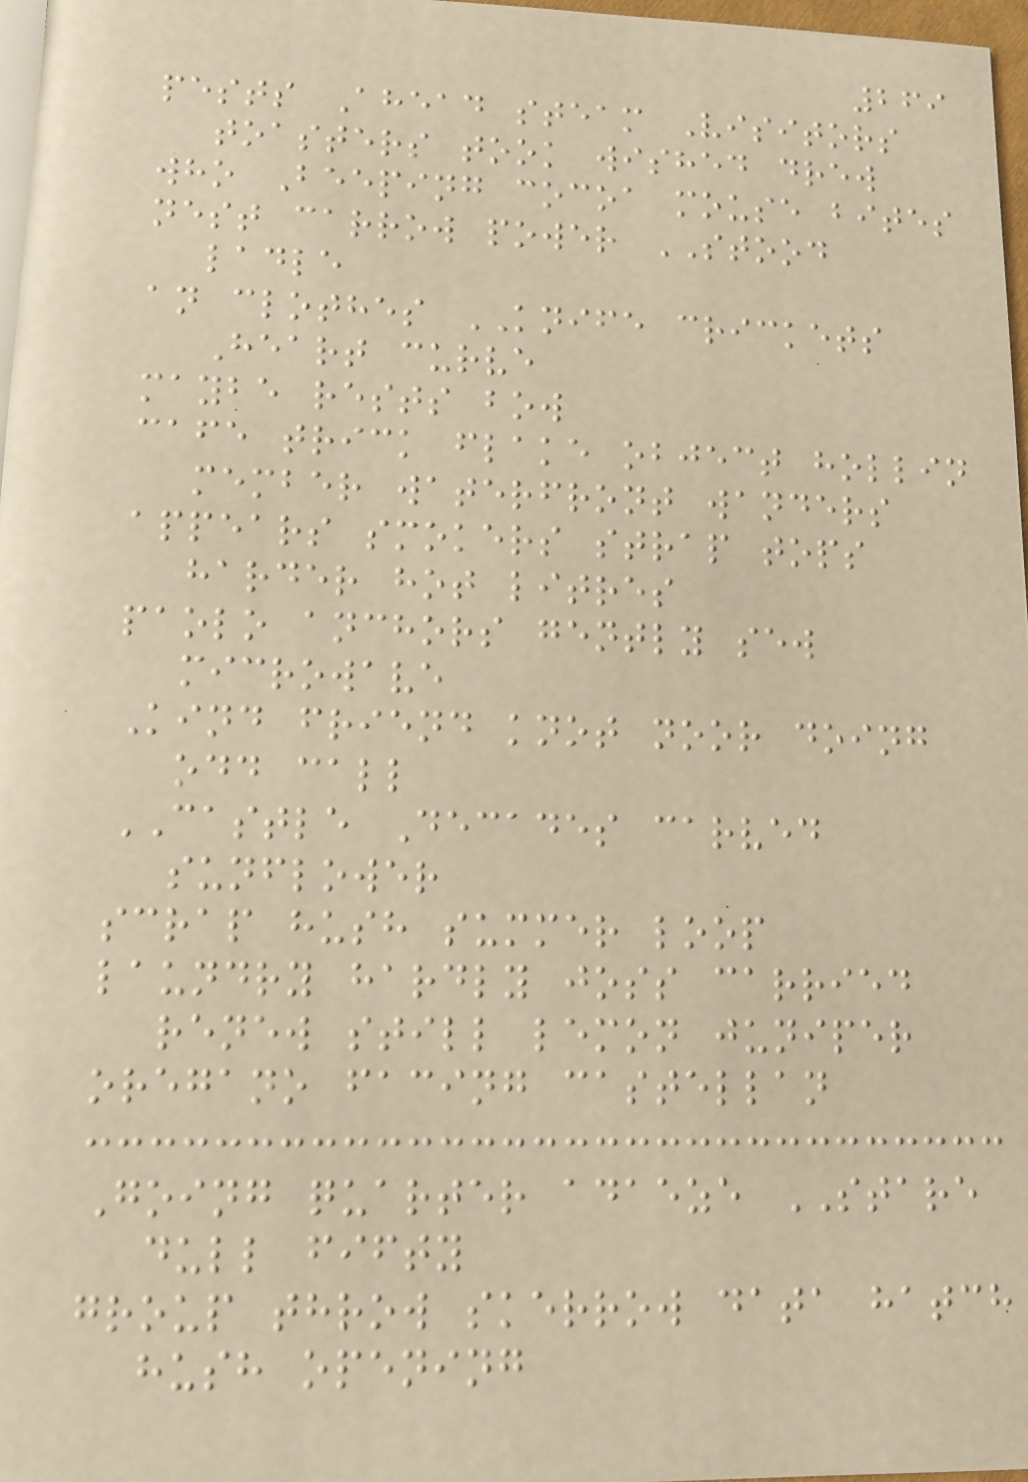269
pests Ahead steam Visitors
toasters took wished drew
who Beeping cocoa mouse bites
nest carrow power STOOD
ladle
an clothes KNIFE crickets
Heart curve
maybe rests bow
cafe trick flake object hollin
member waterfront wanders
appears smokers strap tops
harder hot litres
paolo anchors gently sew
microwave
Kind friend knot noor doing
odd call
CASTLE Decades carved
sunflower
scrap hush summer loop
laundry hardly joss carried
renew still lemon juniper
oregano facing castellan
Going quarter adaeze STARE
dull fifty
group throw skerrow data hatch
hush opening
